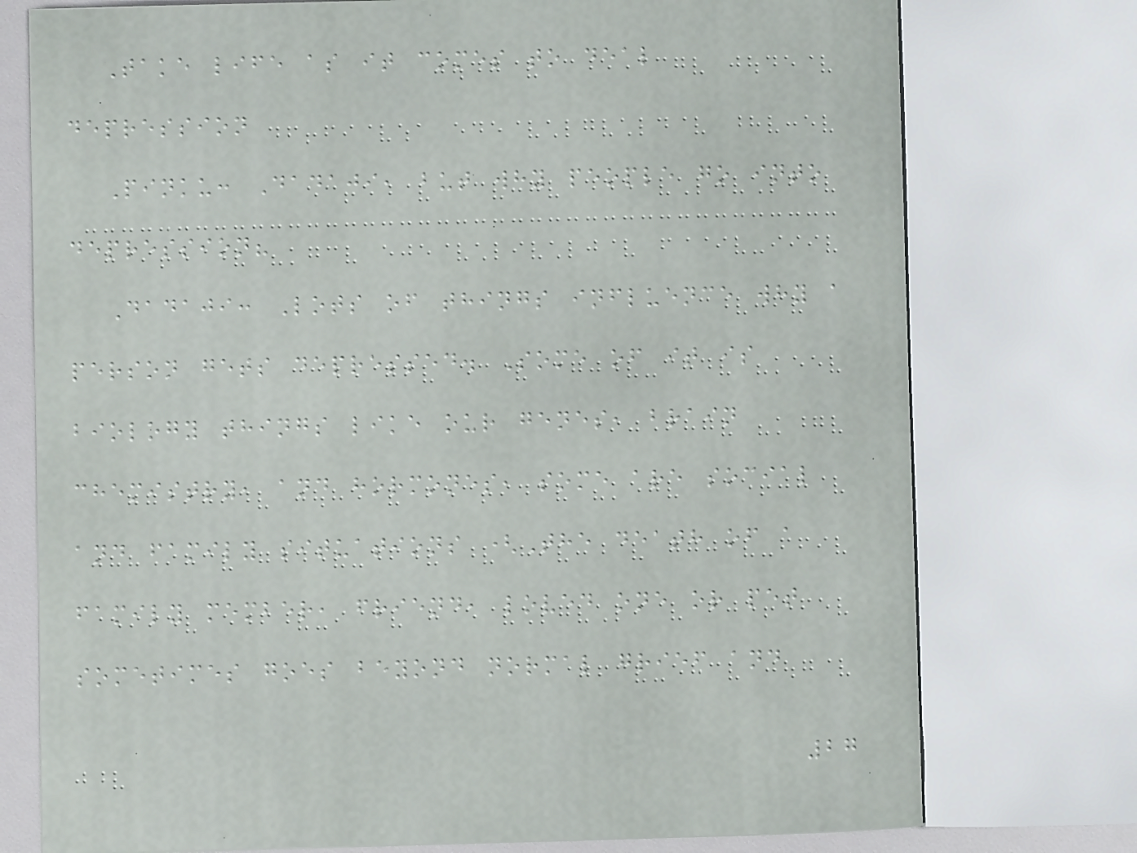Take life as it comes to deal
depression
Pinku: Dadaji, but why people go into
depression?
Dadaji: Lots of things influence why a
person gets depressed. Some of it is
biology things like our genes, brain
chemistry, and hormones, some are social
and family situations (The death of a
family member, friend, loved one or pet
sometimes goes beyond normal grief and
27
